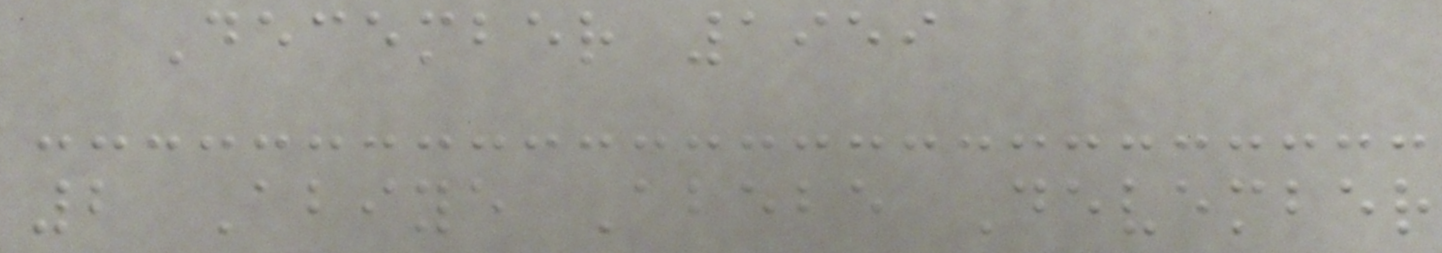December 1959
2 Abiye Abebe Devember
